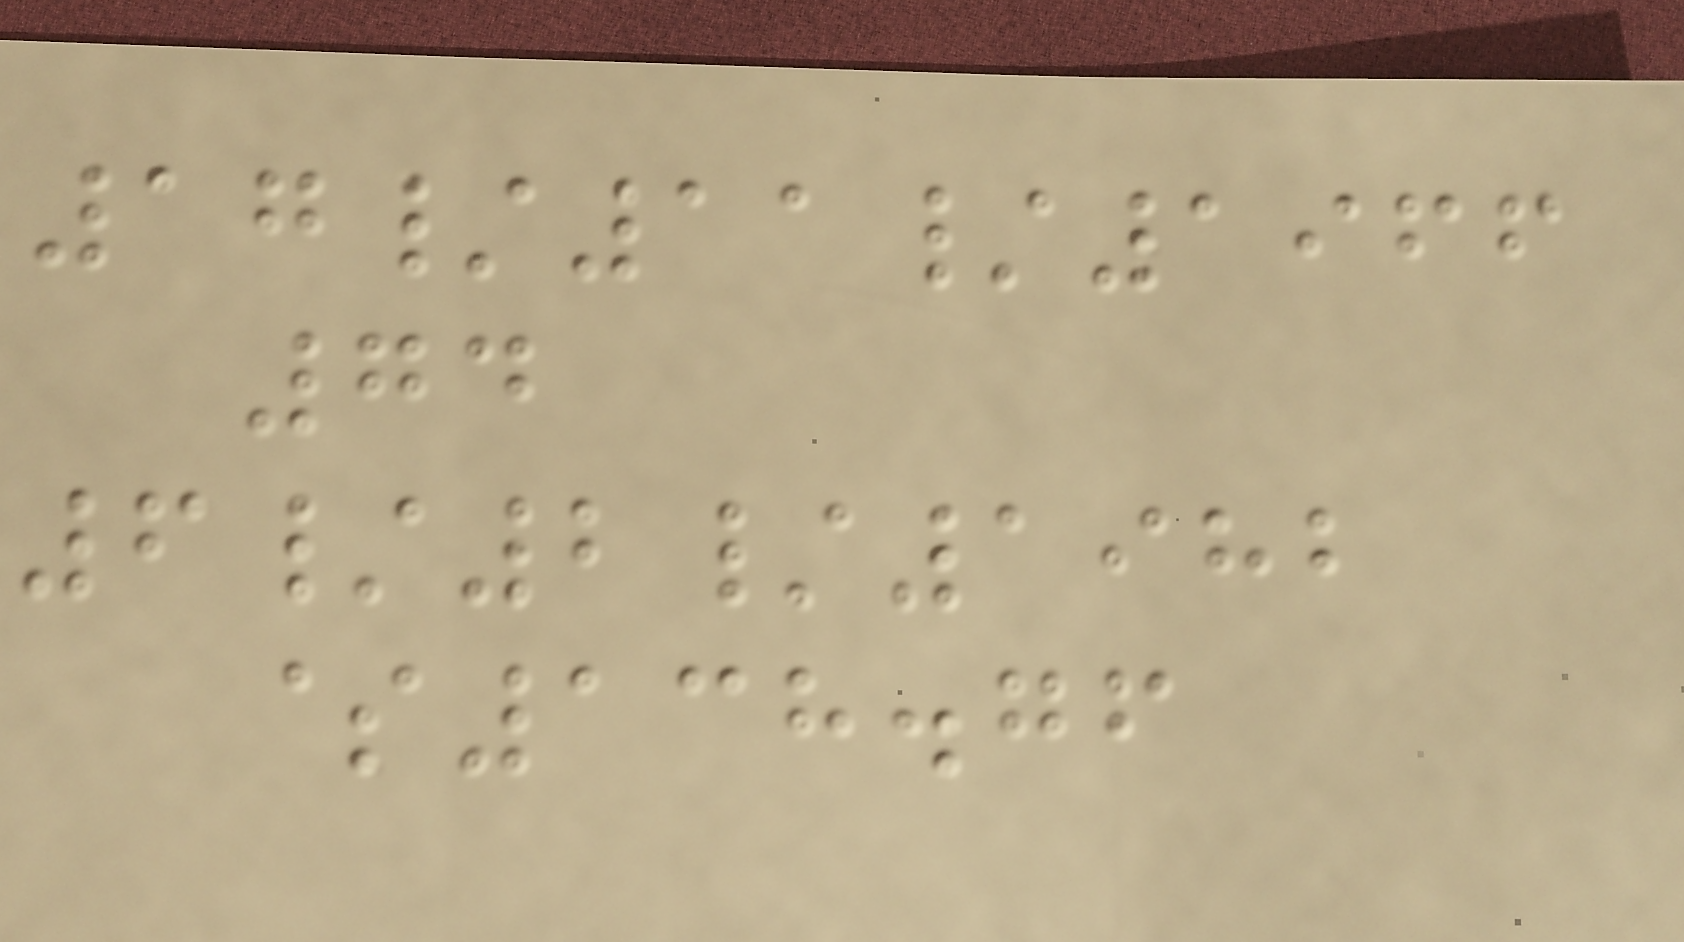17/11/1966
74
6/2/1982
$138.76
